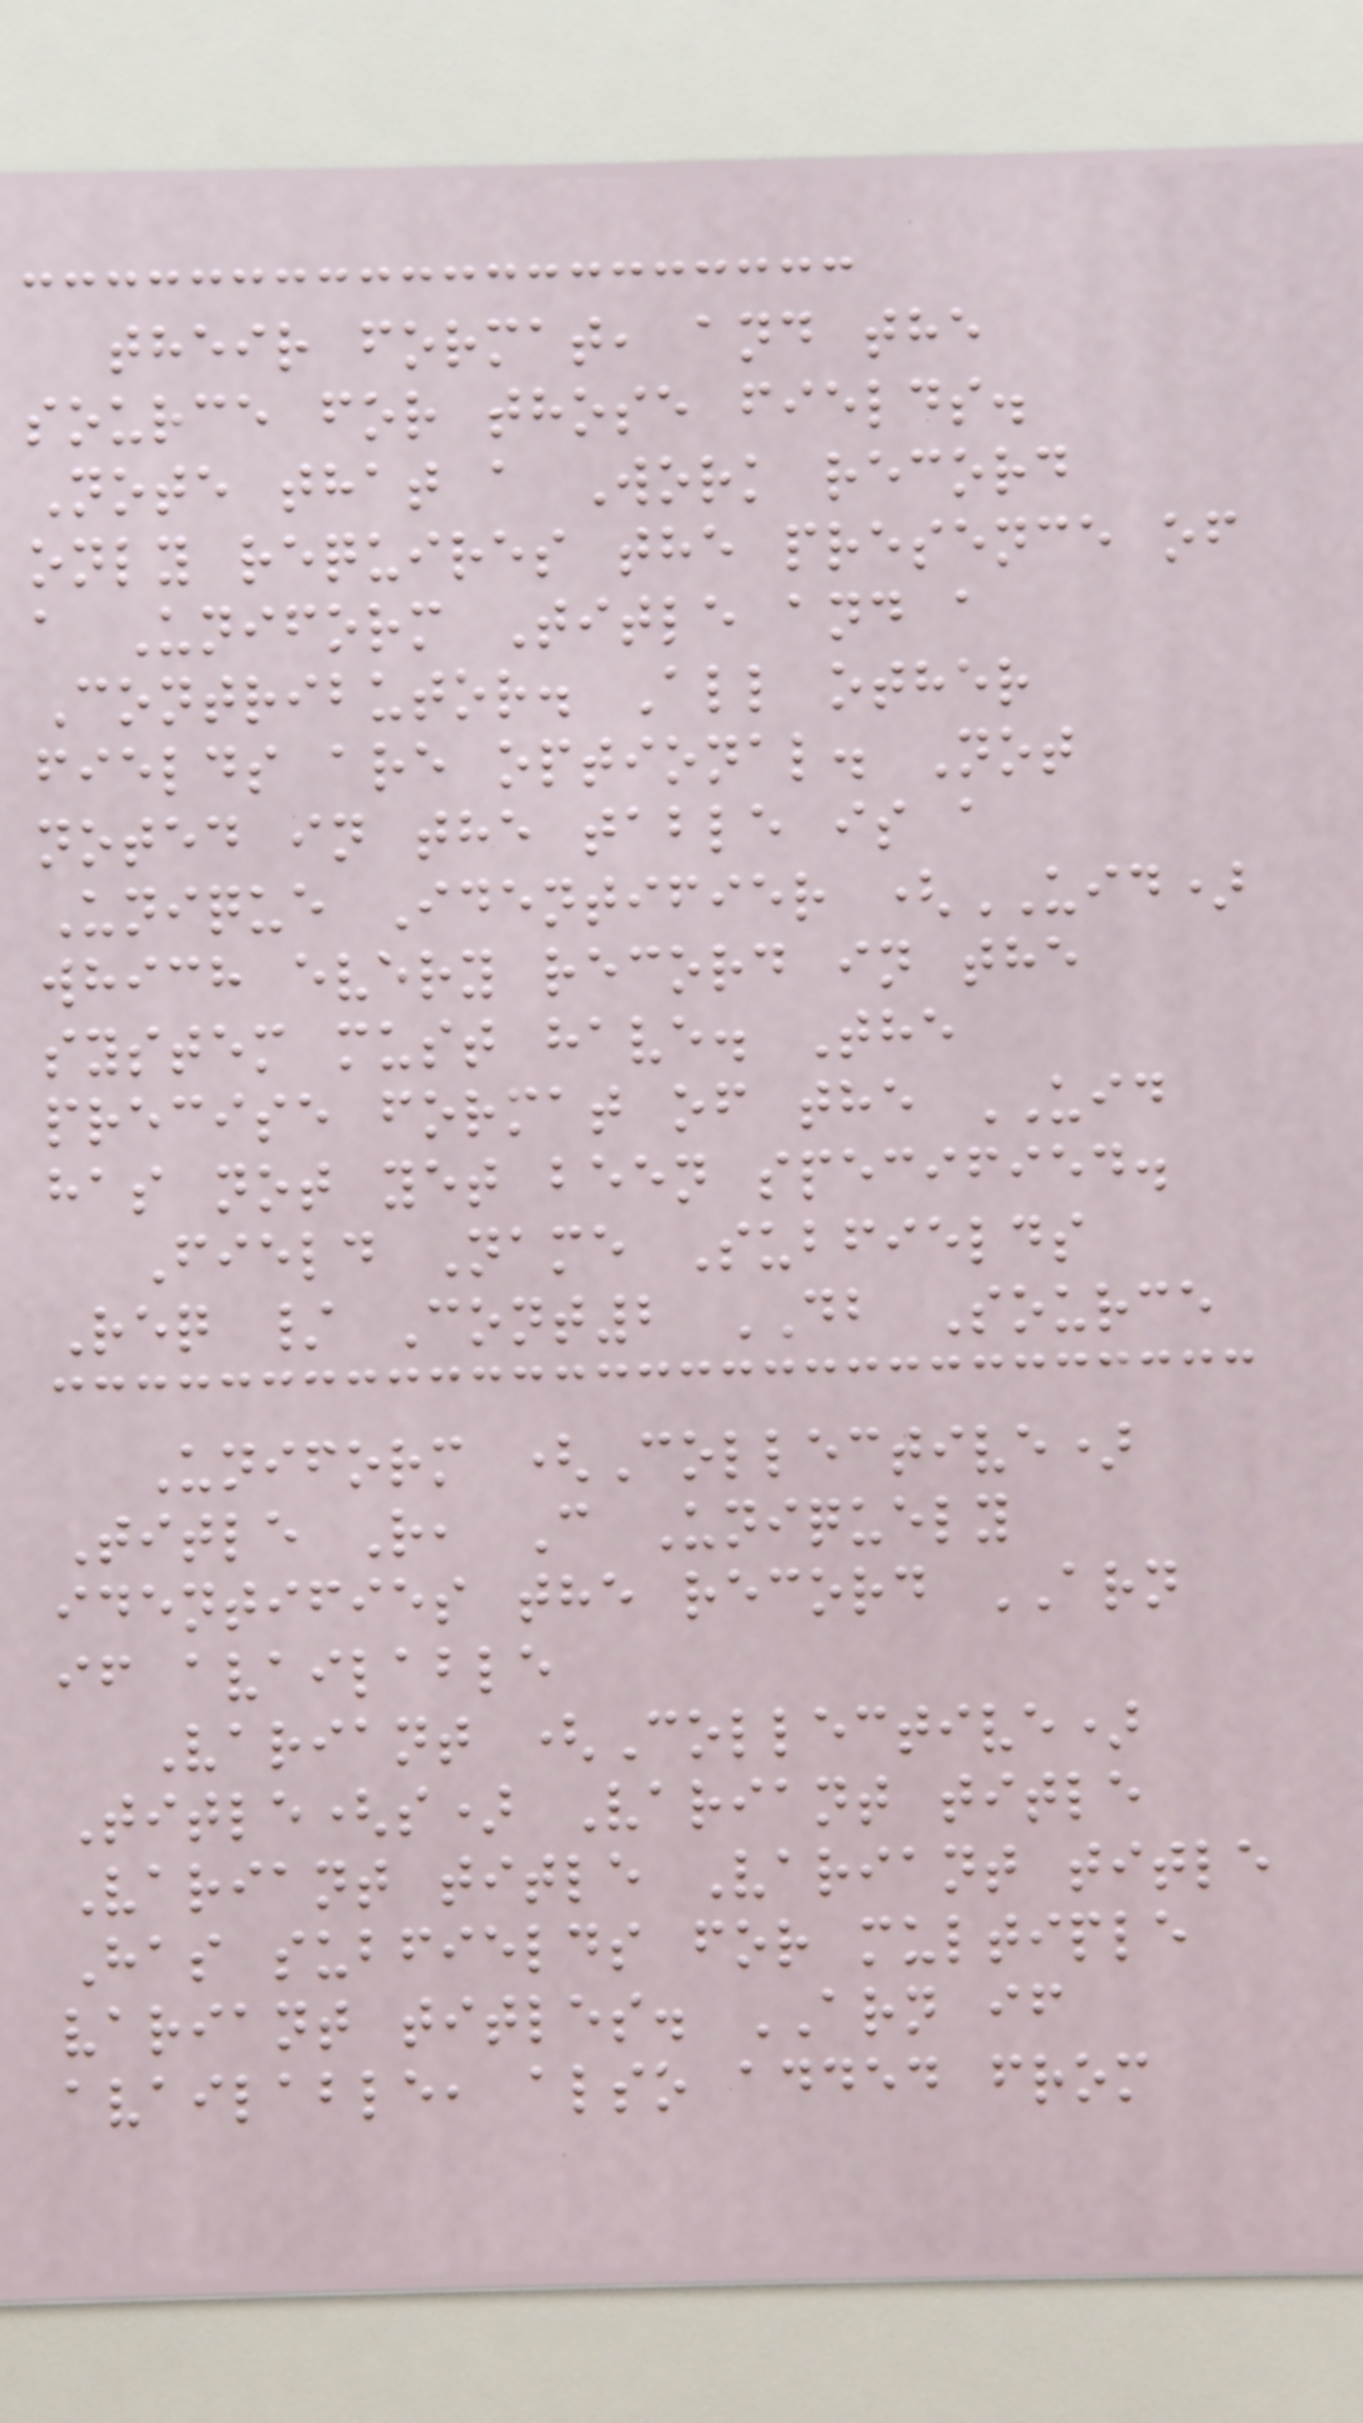their format, and the
source for those fields.
Note that a Work record
only requires the presence of
a Uniform Title and a
Contributor. All other
fields are optional. Not
noted in the table is a
Unique Identifier (UID)
which every record in the
system must have. The
precise format of the UID
has not yet been specified.
Field Name Subfields
Req / Cont2 DB Source
Uniform (Collective)
Title R, C Uniquely
identifies the record ARN
if available
Variant (Collective)
Title(s) Variant title
Variant title Variant title
Has subfields for multiple
variant titles. ARN if
available, also added from
